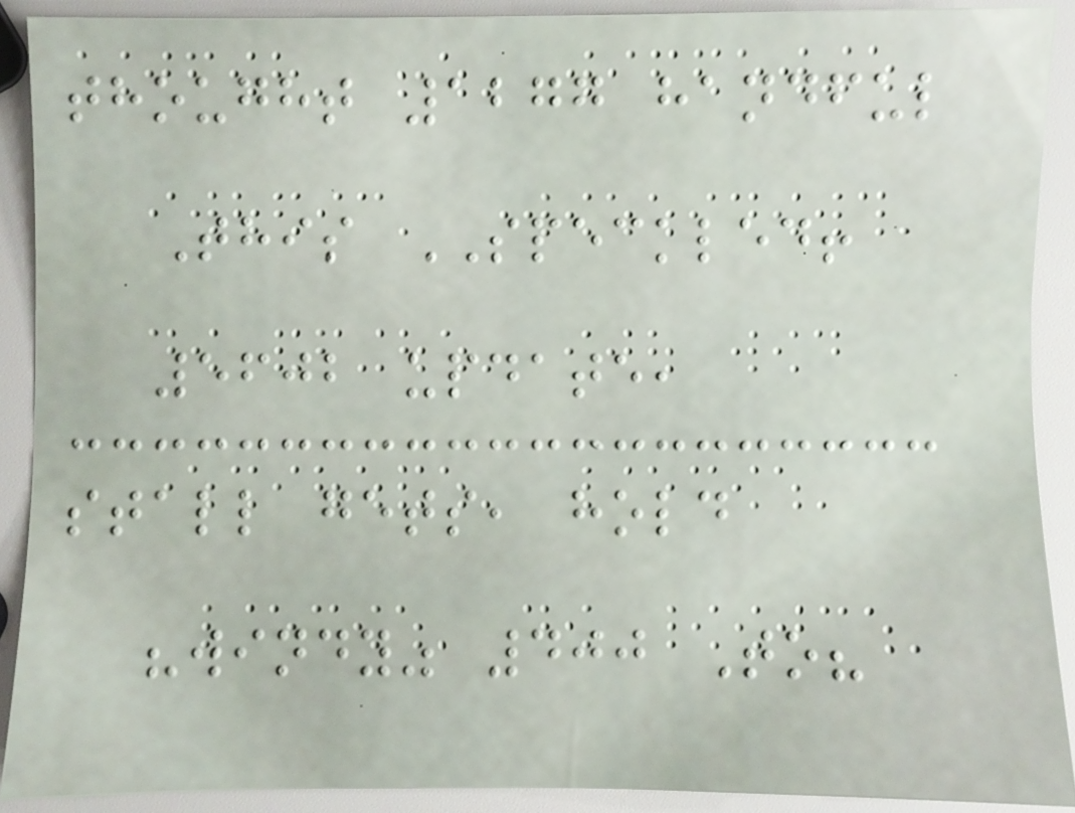thought 1277 handful
This SPECKLED!
5602 update,
stall gets, hold
"windy" 400 To?
